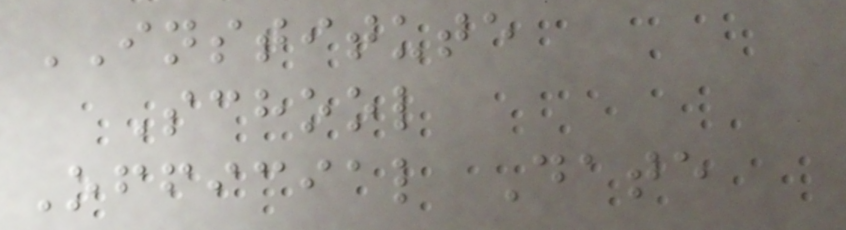INSTITUTE
School
Official Date
